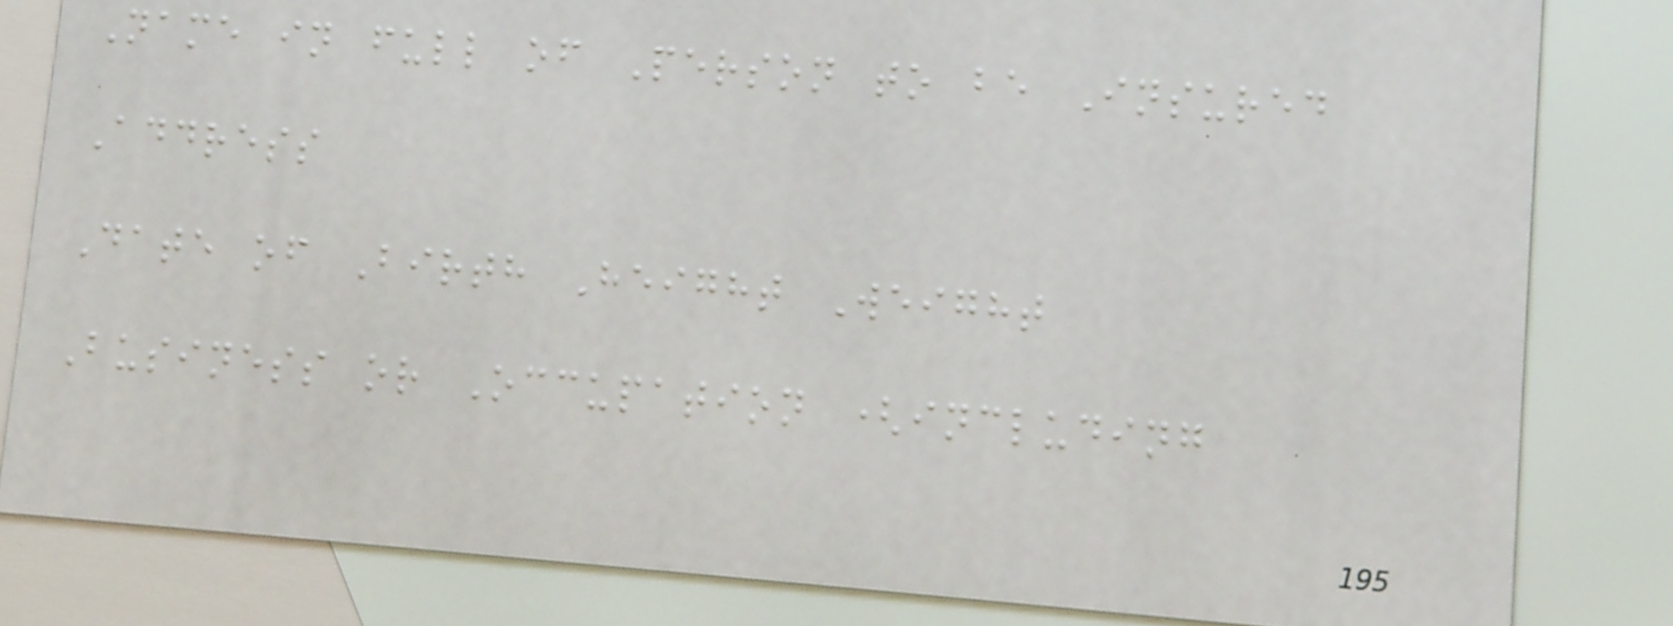Name in full of Person to be Insured
Address
Date of Birth Height Weight
Business or Occupation (including
